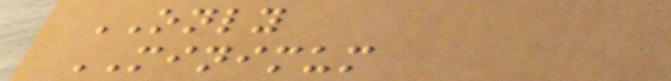ONLY
MINIMUM
